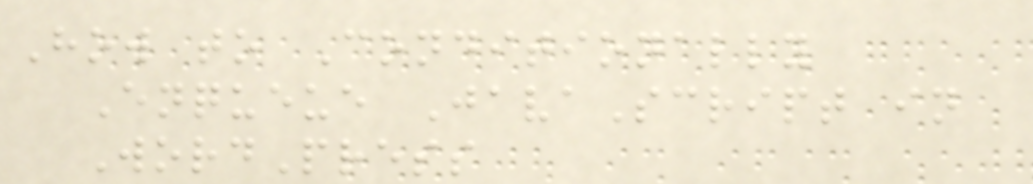How to Conditionally
Enqueue JavaScript in
WordPress
